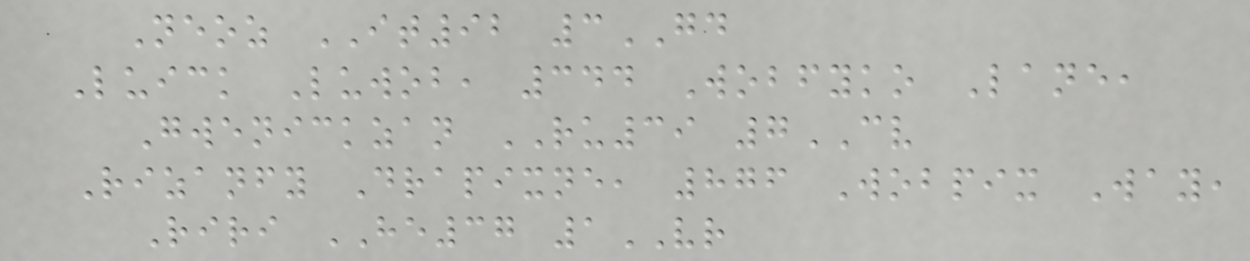Neoz IT92 3GD
Luick Luwob, 344 Wobfyko Lane,
Gwenickzan RU39 7CV
Rizanfy Drapixne, 876 Wobpix Way,
Riri HE37 1VR
